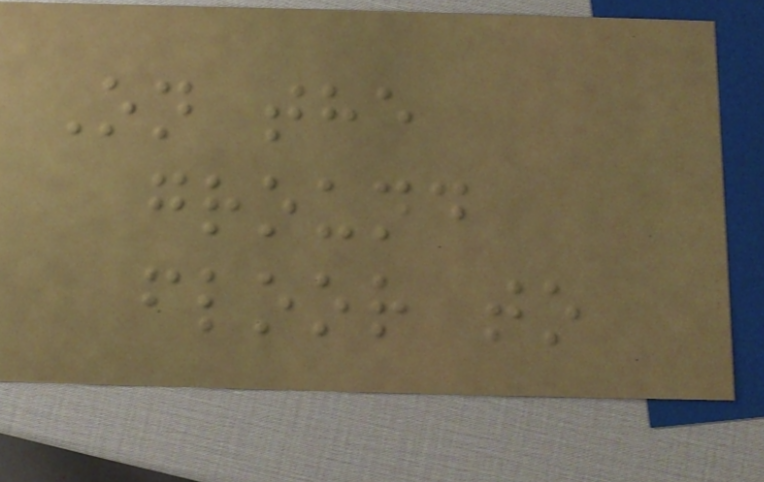On the
ground
floor to
